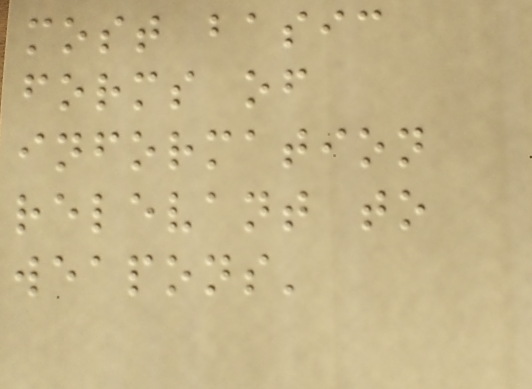most basic
forms of
information
relevant to
weapons'
